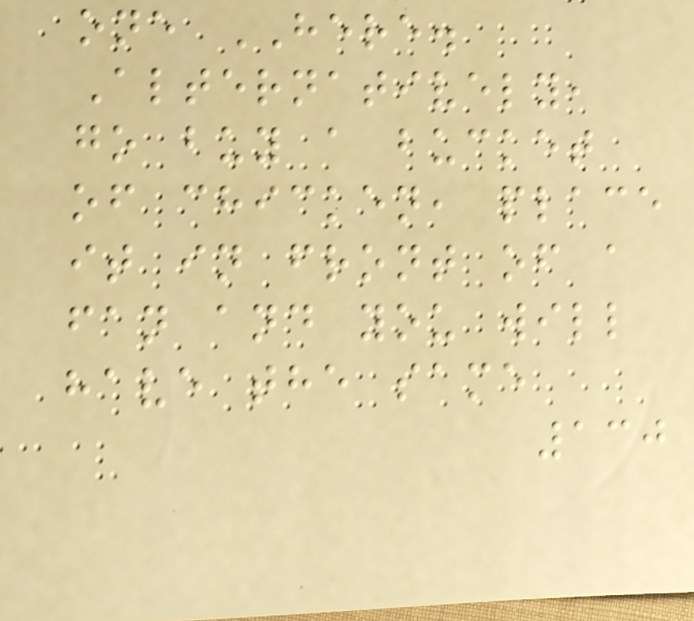one HERE.
Alternatively,
go buy a bucket
of chicken, place
it in front of a
fan and you will
have the same
130
